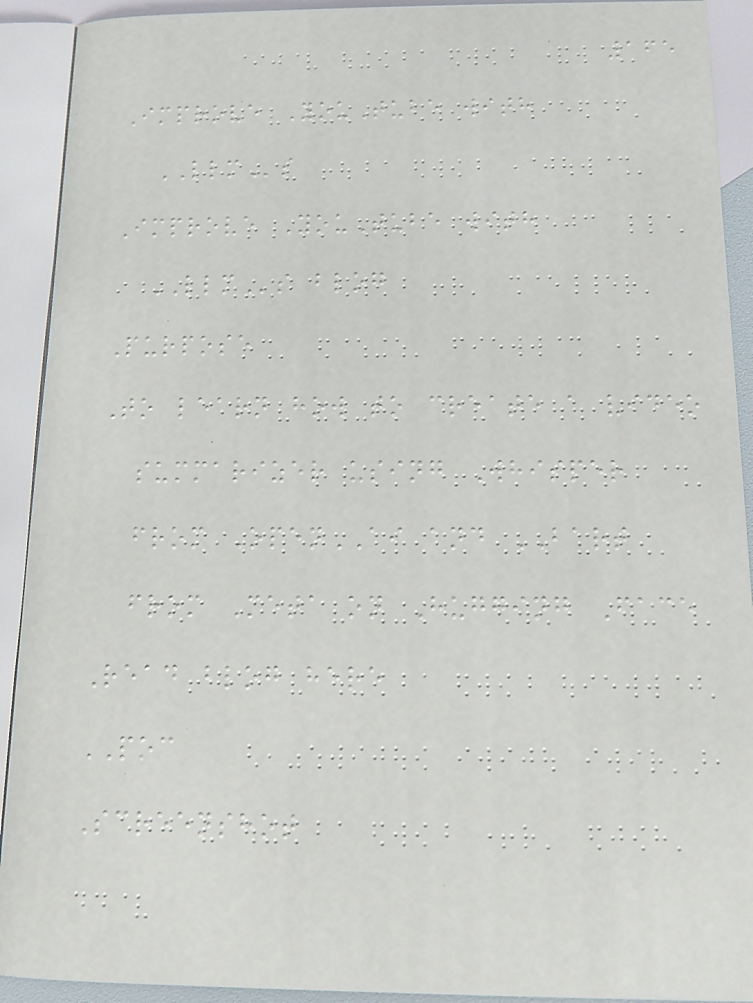165
Improve YouTube with
LLMs
Improve YouTube with
LLMs blog
Purpose
To learn how to create a video
summarizer using Whisper
from OpenAI and BART
from Meta on Hugging Face
Read blog here
POC
Screenshot
